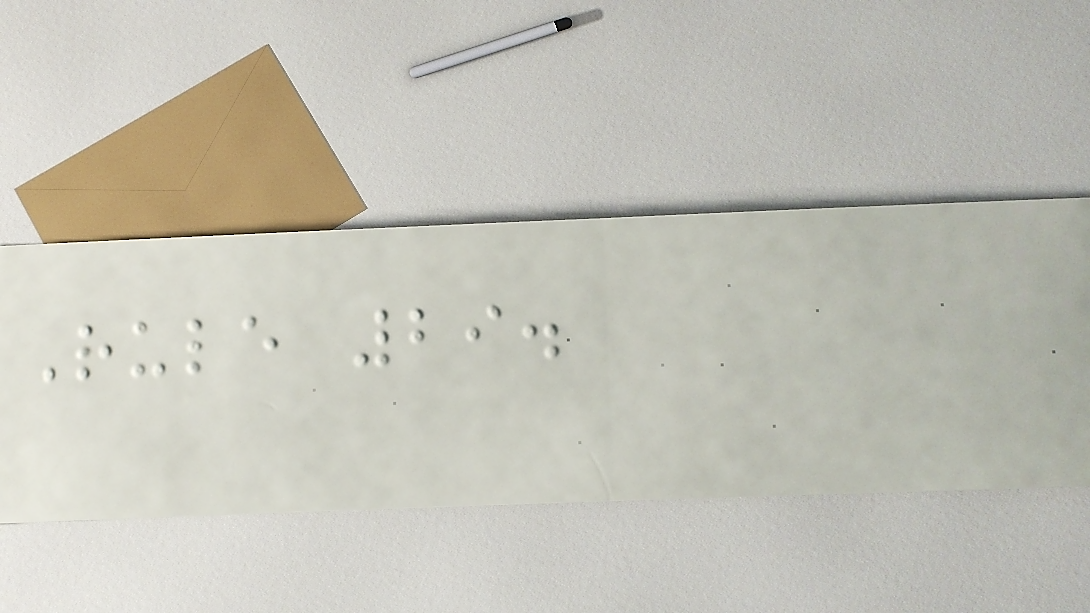Rule 29.
